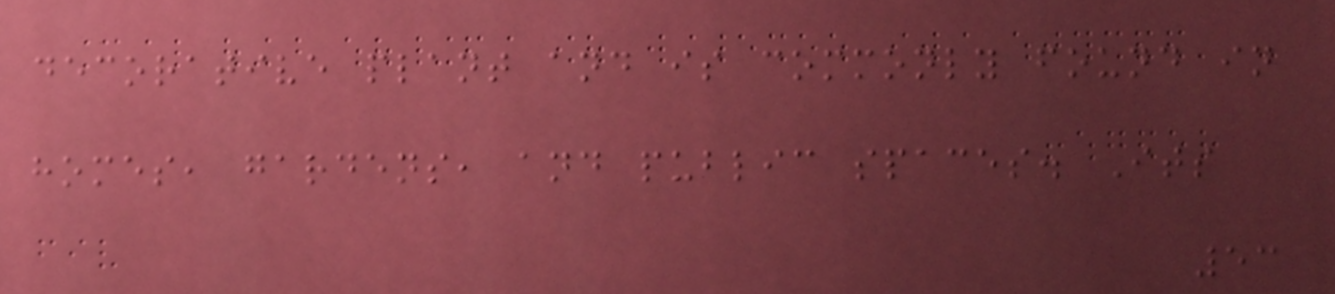decorative plant and is commonly found in
homes, gardens, and public spaces. Its
53
